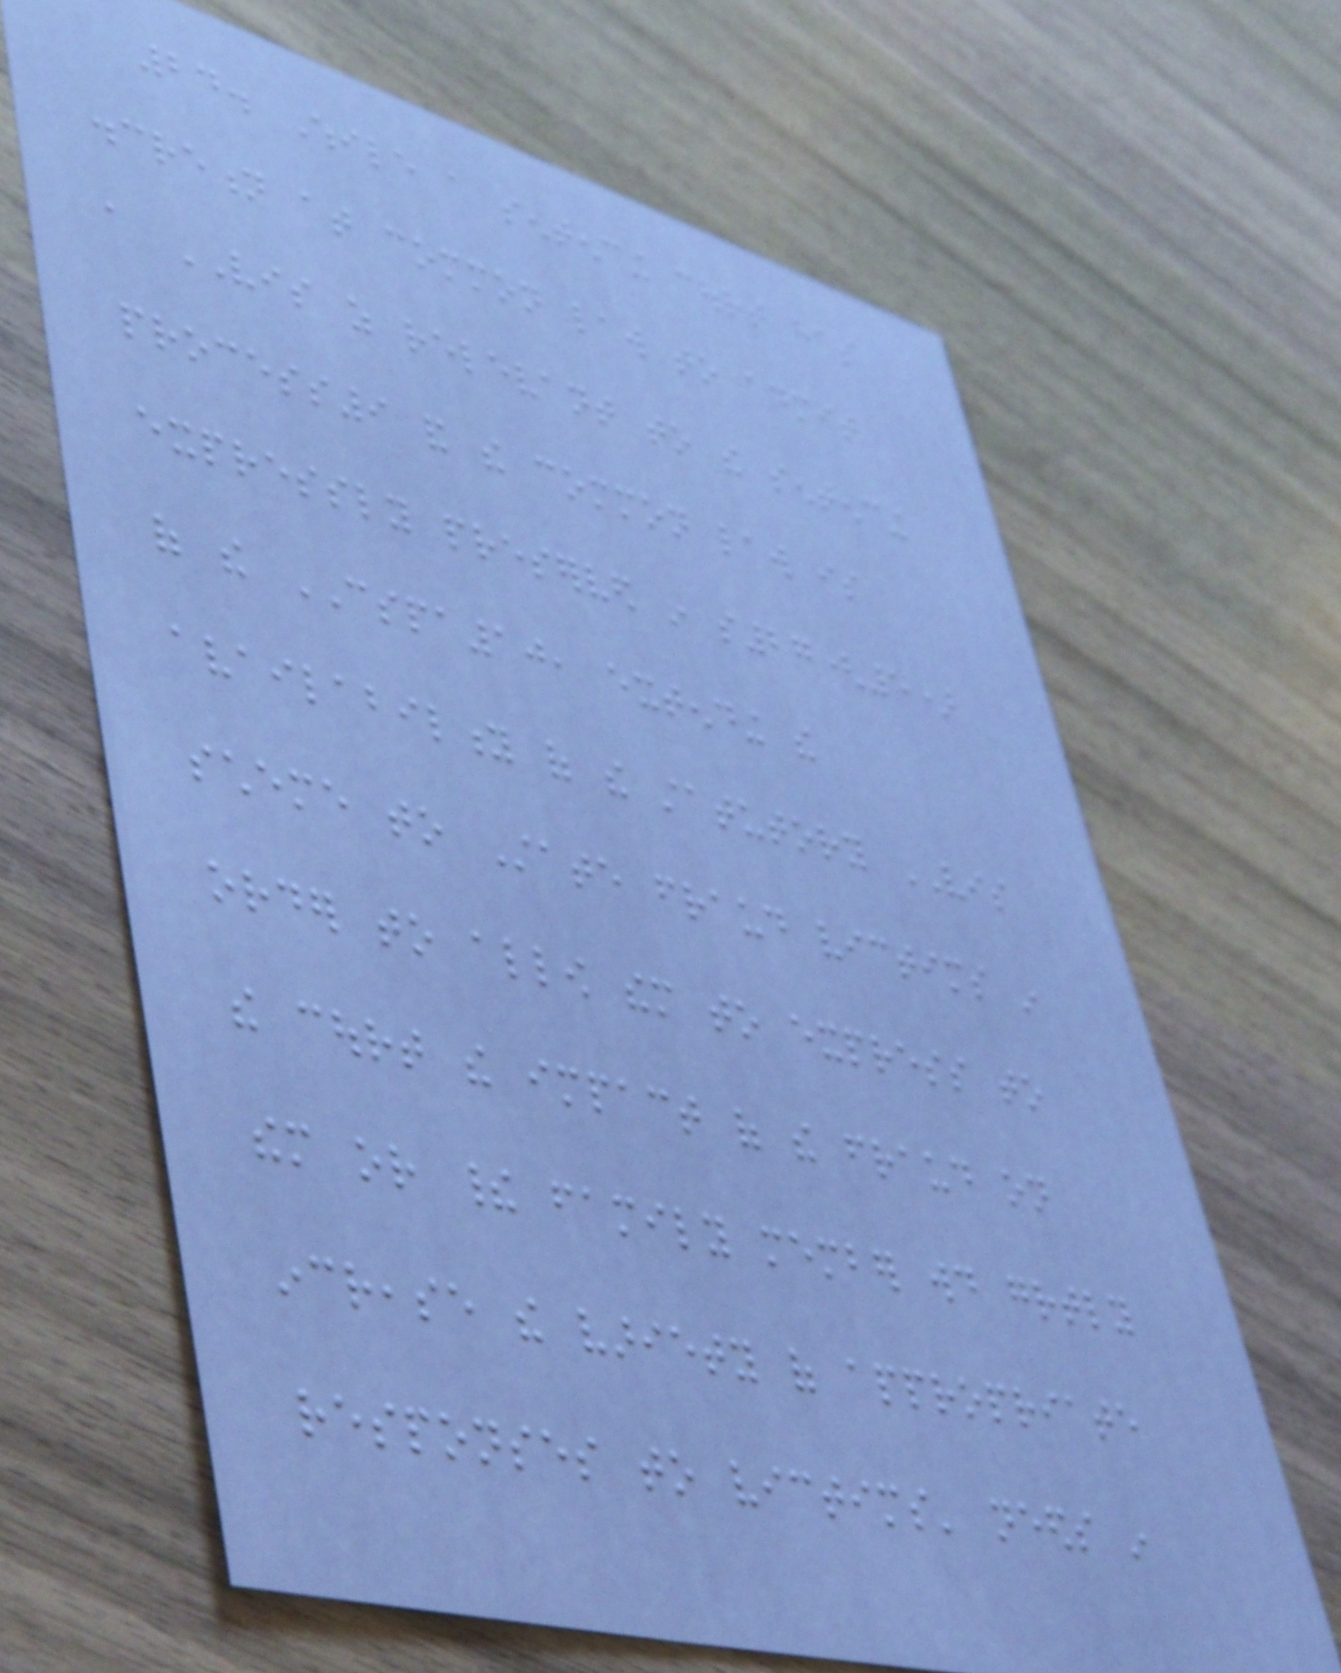24. While a sentencing court has
discretion at common law to admit
a VIS as relevant to the sentencing
process9 and the common law is
expressly preserved in s27(5)
of the CSPA10, extending the
availability of the statutory VIS
scheme to State fraud victims in
order to allow them to express to
the court the impact of the fraud on
them or their family member would greatly
increase the variety of appropriate
responses to victims' needs in
